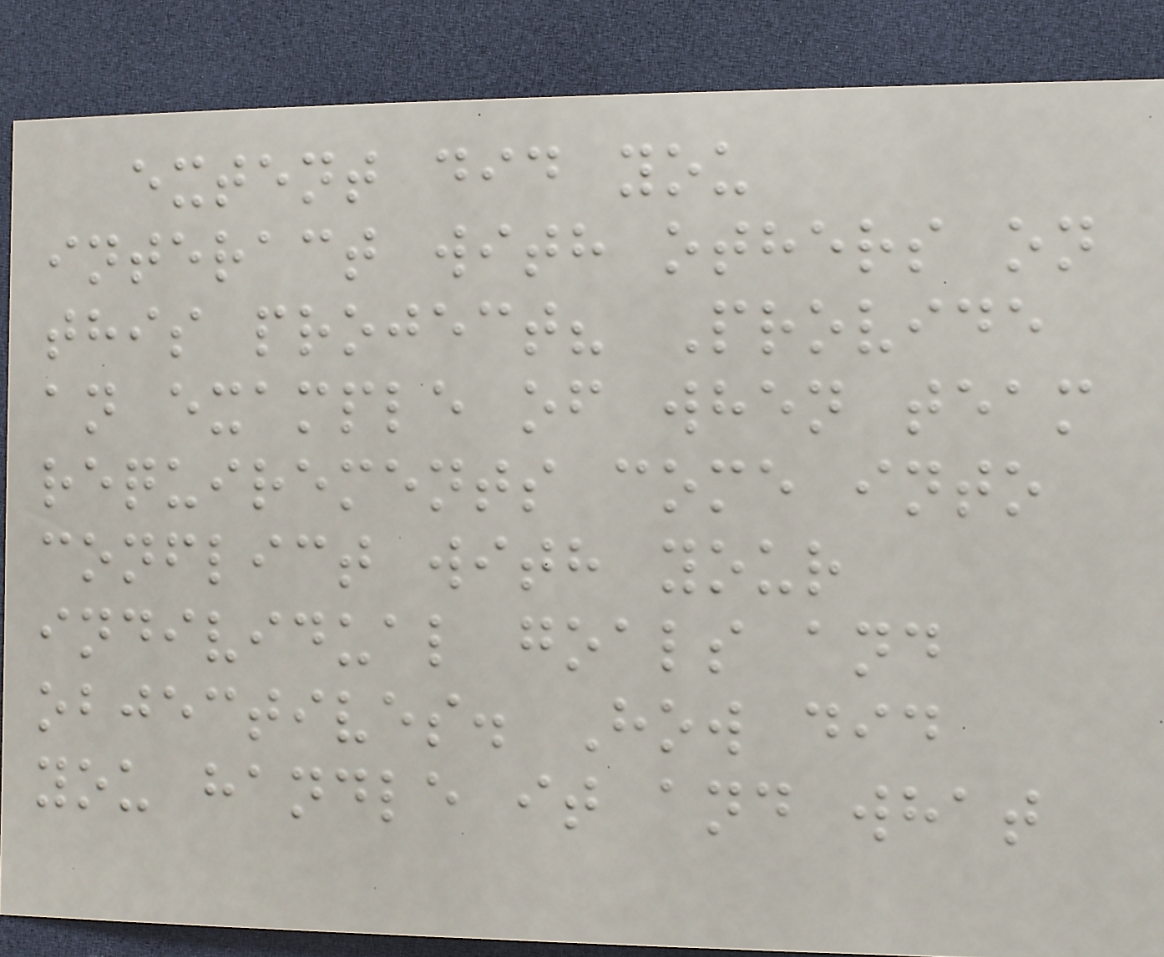extent did you
interact with others on
this project? Provide
an example of when team
requirements come into
conflict with your
individual goals and
objectives. How did
you handle it and what
